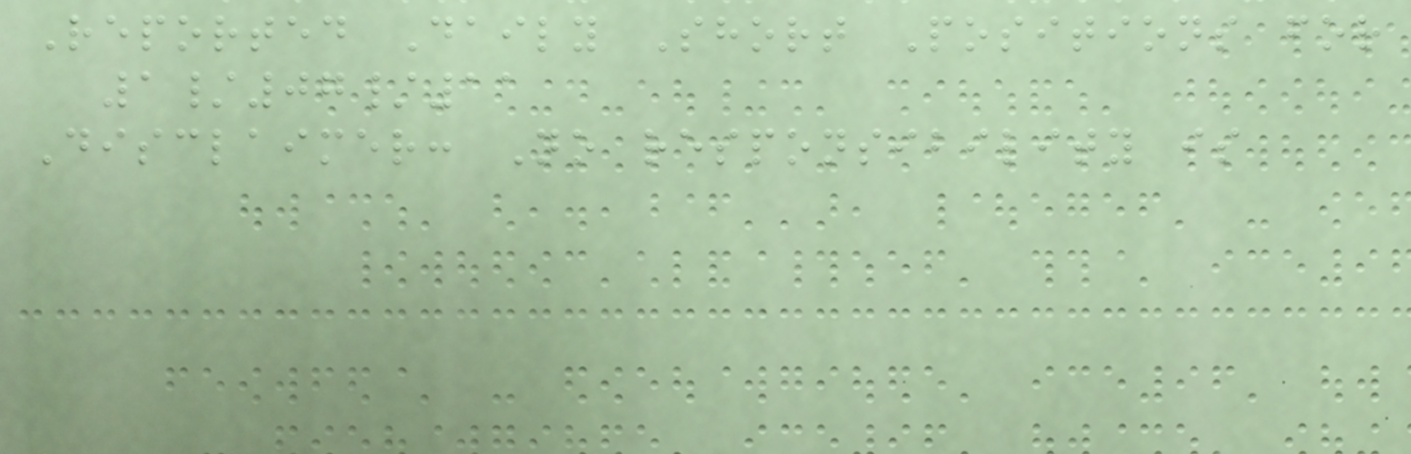Reported Daily Short Positions for
1/07/11
Disclaimer: No responsibility is
